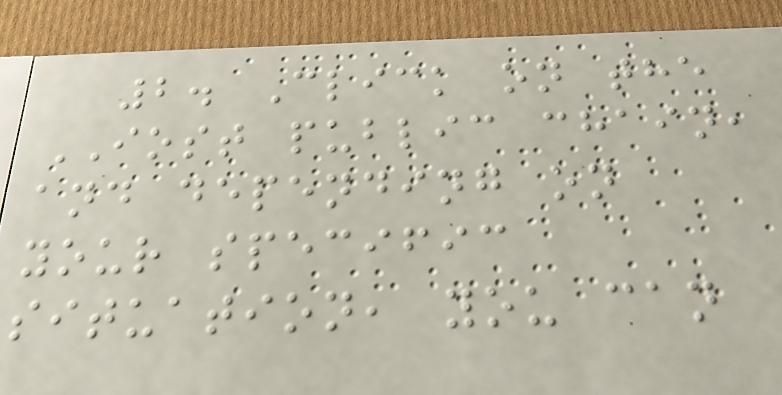2. Click on the
IOST public chain,
and depending on
your specific
situation, you can
